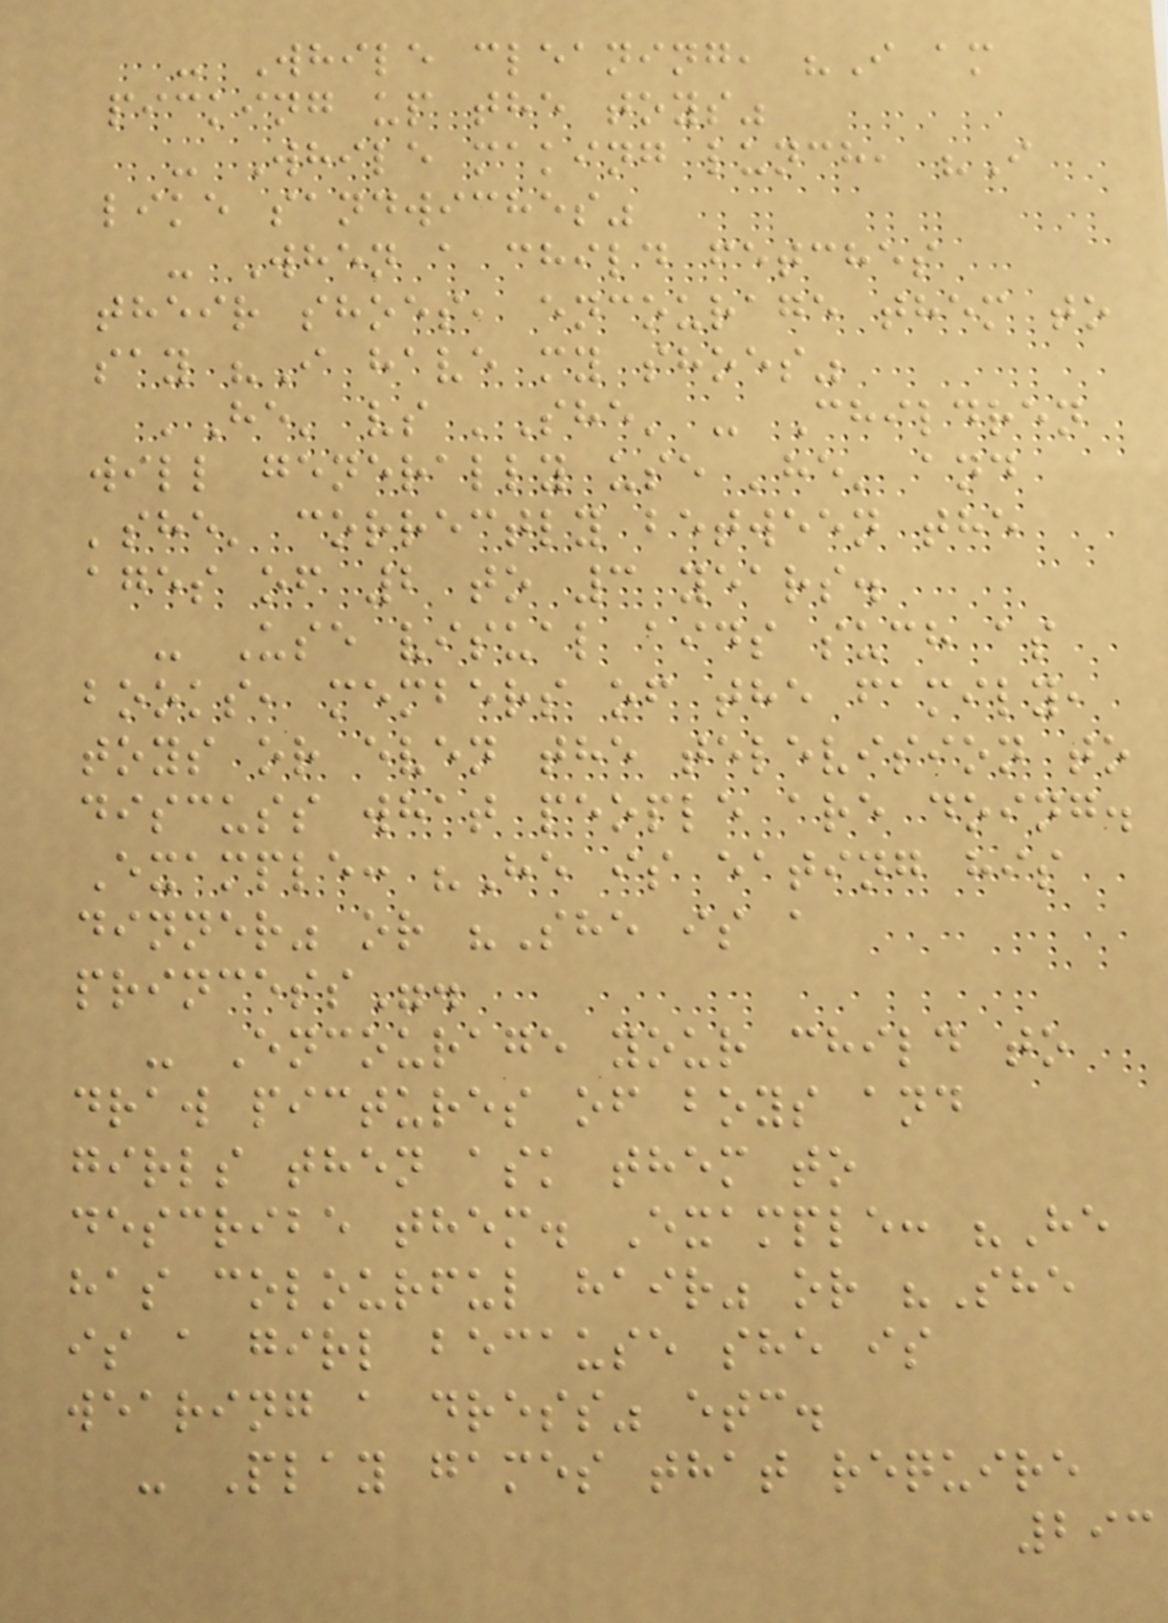- While cleaning, "I am
picking up the toys"
- While making lunch, "I
like sandwiches"
- When a child fetches
their shoes, encourage them to
say "I have my shoes"
'He' vs 'She' - Children
will generally use 'he' and
'she' correctly between the
ages of 2 to 3 years.
- Use visual aids such as
books, members of the family,
toys or even the television to
discuss what people are doing.
Example: "He is eating his
dinner" or "She is a
princess".
- Encourage your child to
draw pictures of boys and
girls then ask them to
describe them. Example: "He
has colourful hair" or "She
is a girl because she is
wearing a dress" etc.
- Play games that require
293
